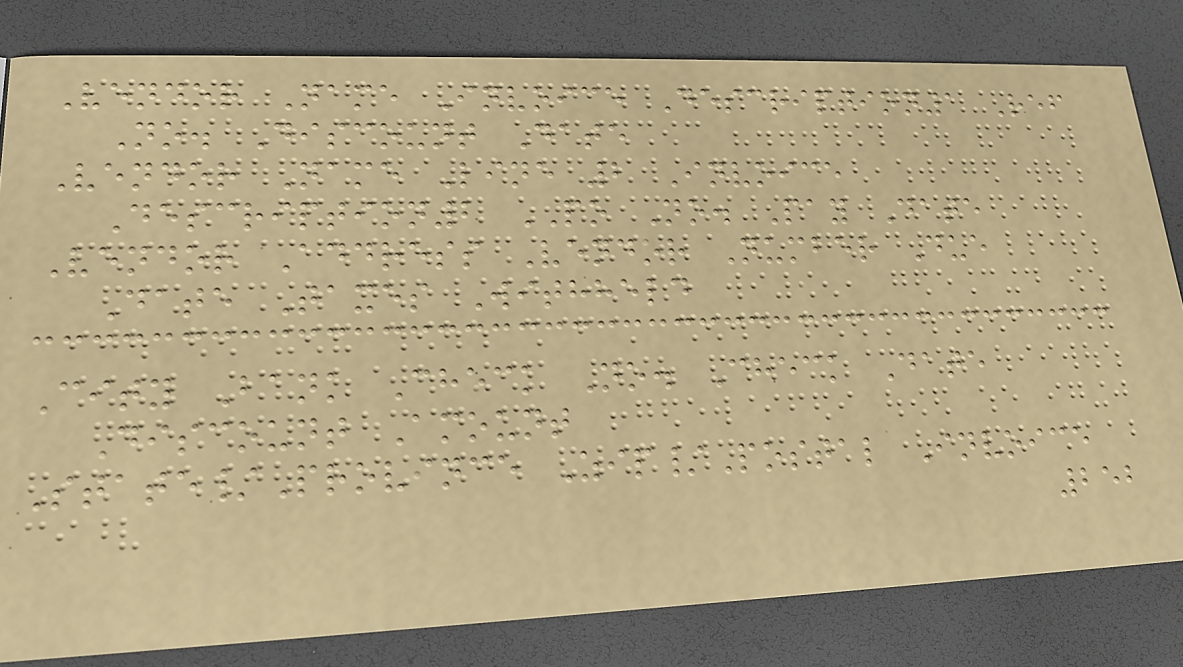Vendor Name Invoice Description1 Ref
No. Discount Date
Vendor Name Line 2 Invoice
Description2 PO No. Pay Date
Vendor Address Vendor Number Due
Date Taxes Withheld
City Bank Check No. Check Date
Discount Amount
State/Province Zip/Postal Invoice
252
